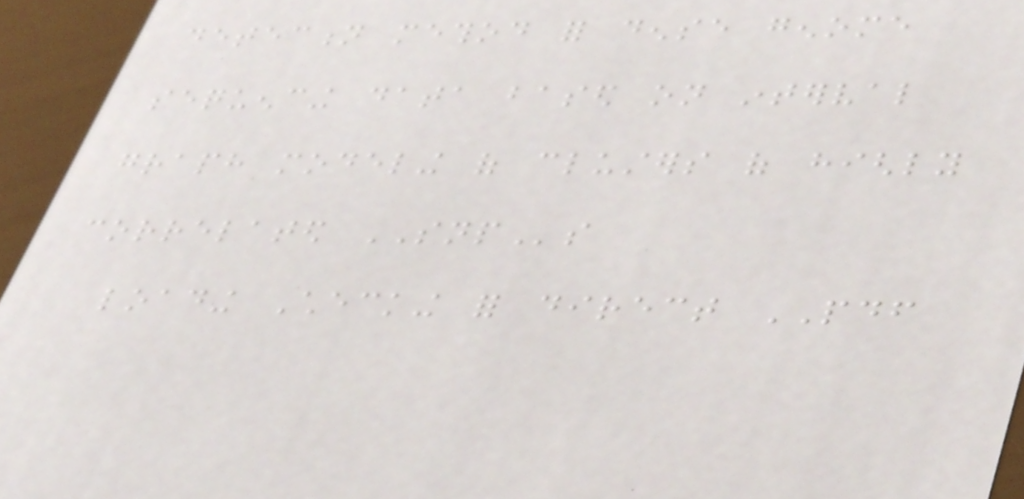detection method for dense genome
sequencing data based on interval
graph modeling of clusters of highly
correlated SNPs
loading Checking for direct PDF
